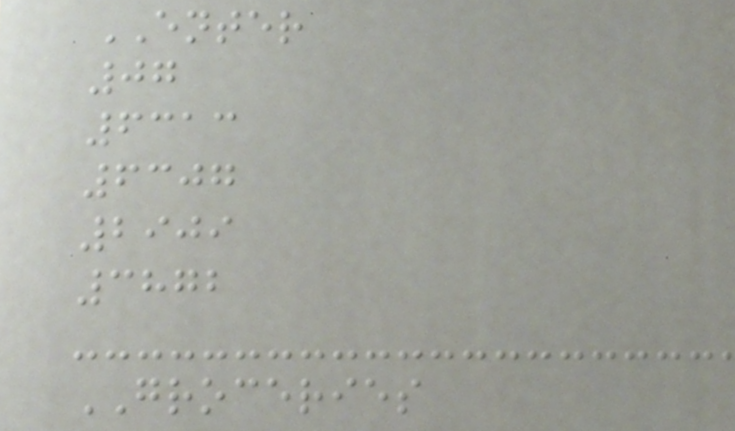ENTER
07
6313
6307
2909
3872
GROCERIES
